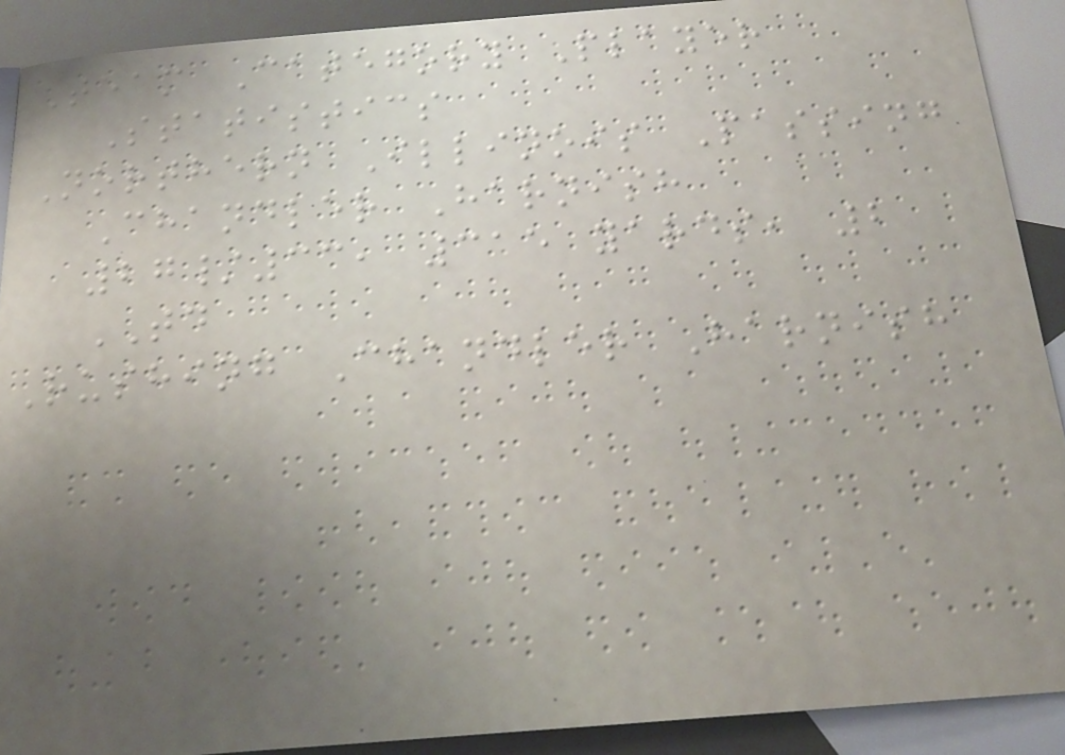Team Category Player
Statistics
Northern Illinois Passing
Chandler Harnish
27/33, 315 yards, 2
TD
Rushing Chandler Harnish
